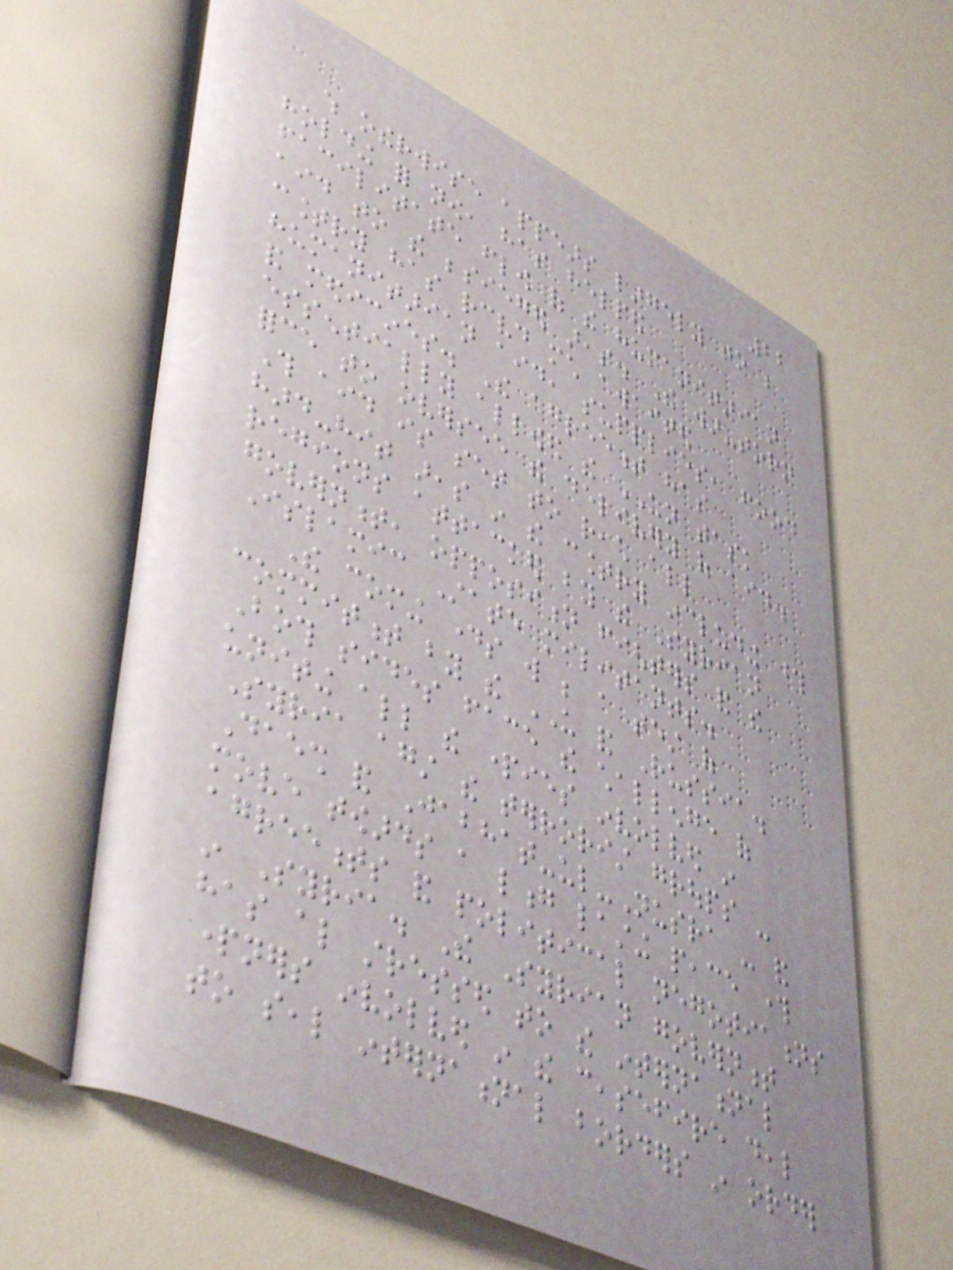22
which otherwise appears largely to be
holding for now, has helped
facilitate flow of the humanitarian
aid to the besieged areas. The war-torn
country has received much awaited
humanitarian aid, supplies, food
and medicines. The agreement has
essentially allowed the UN task
force to oversee the delivery of aid.
This aid is set to reach all
hard-hit areas in the country including those
regions attacked by the Syrian
government, opposition fighters and the
Islamic State militants.
The coming days will be a test of
commitment by the US and Russia.
Both sides face the challenge of
uniting all the parties involved in
Syria against the terrorist groups -
Daesh and Jabhat-ul-Nusra - and
move towards a long lasting peace through
agreements and political negotiations
in Syria. The Syrian government
has also stressed to the international
partners involved in the ceasefire deal
to seal international borders in order
